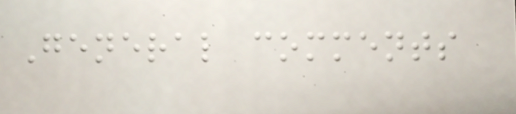General comments
